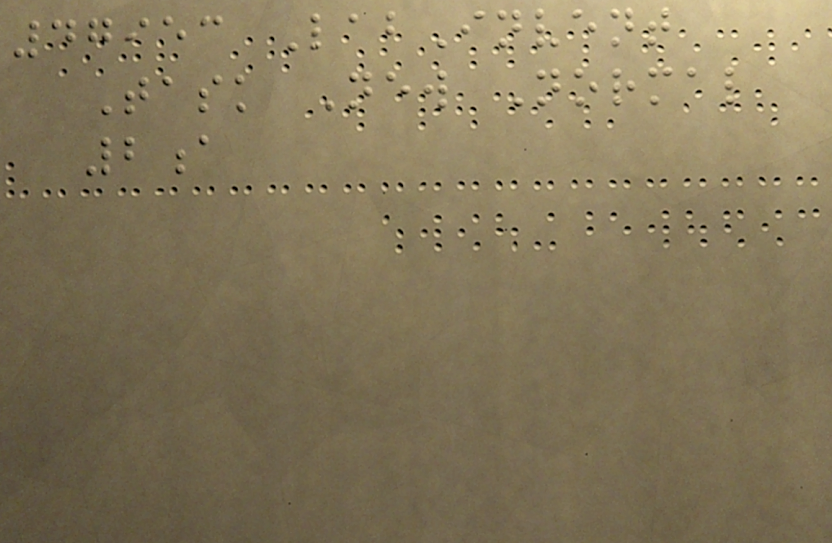47953 LabInvent
Task New Normal
2a
